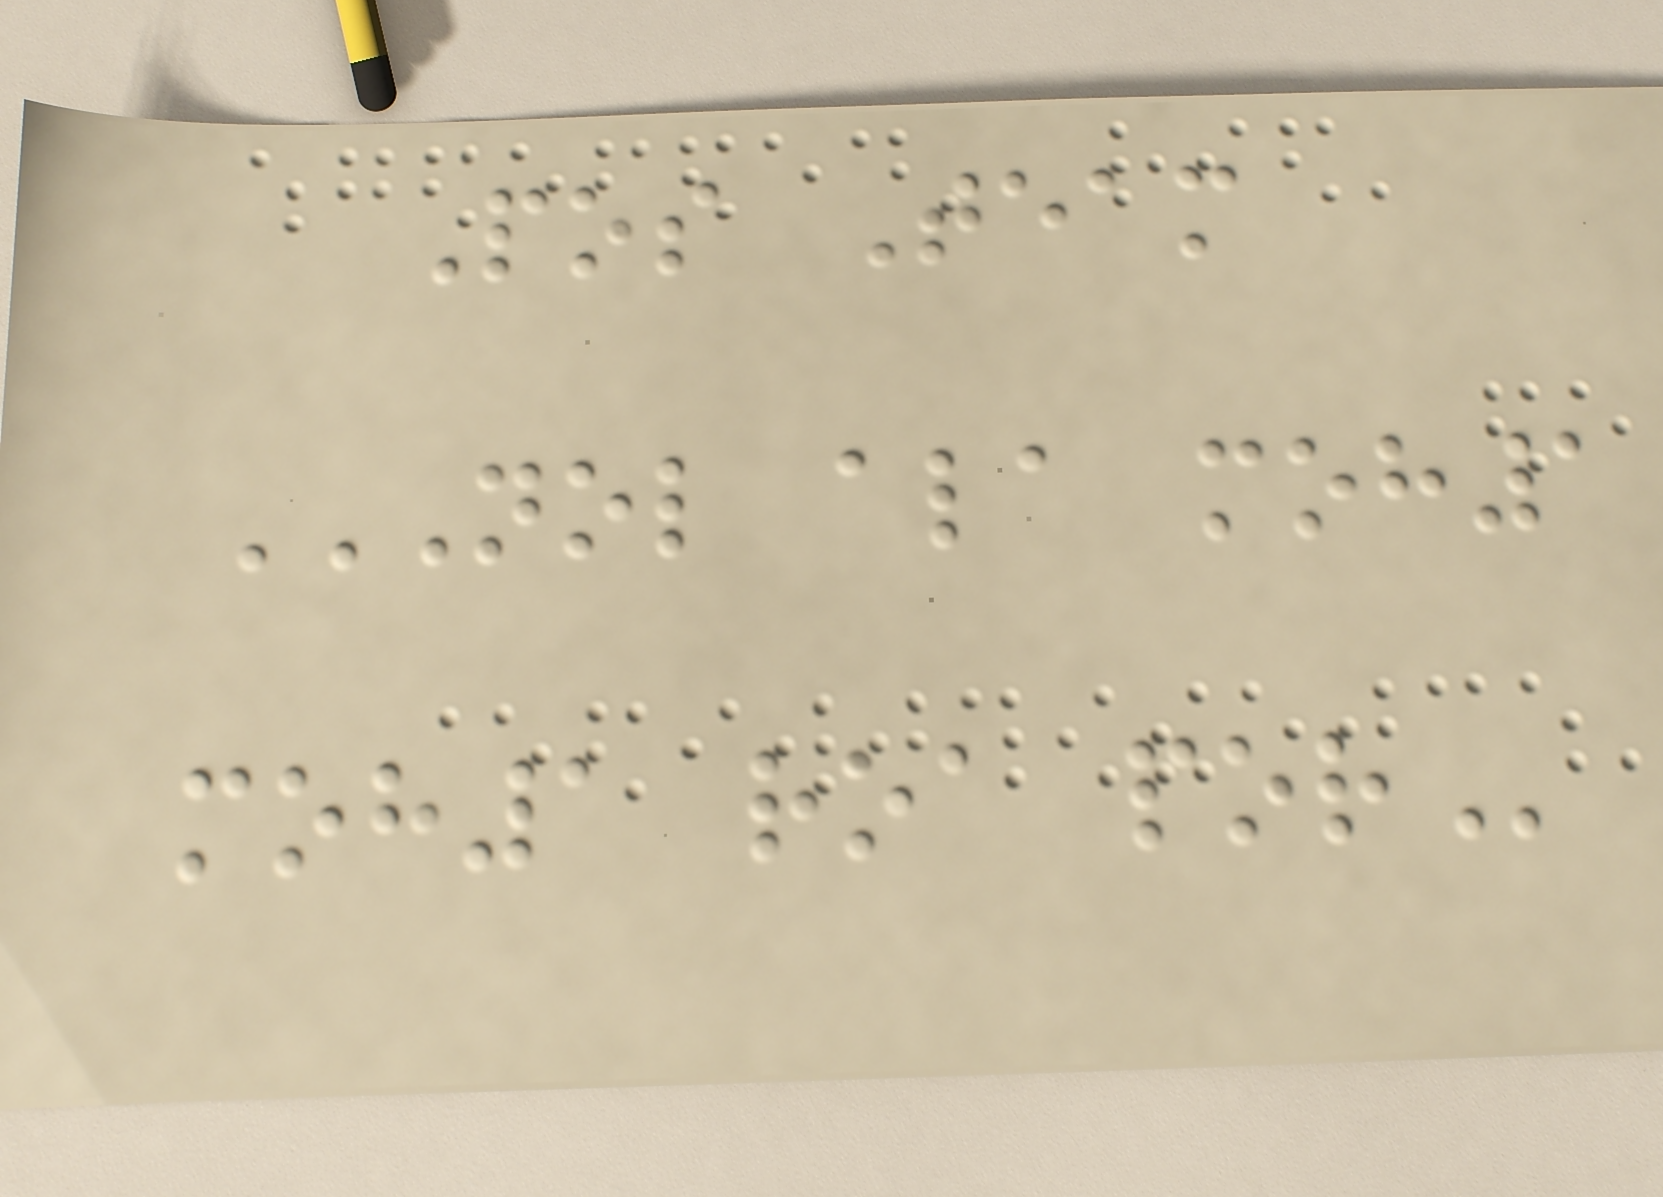Pos Team
NOL ALA MOH1
MOH1 ROA POR
